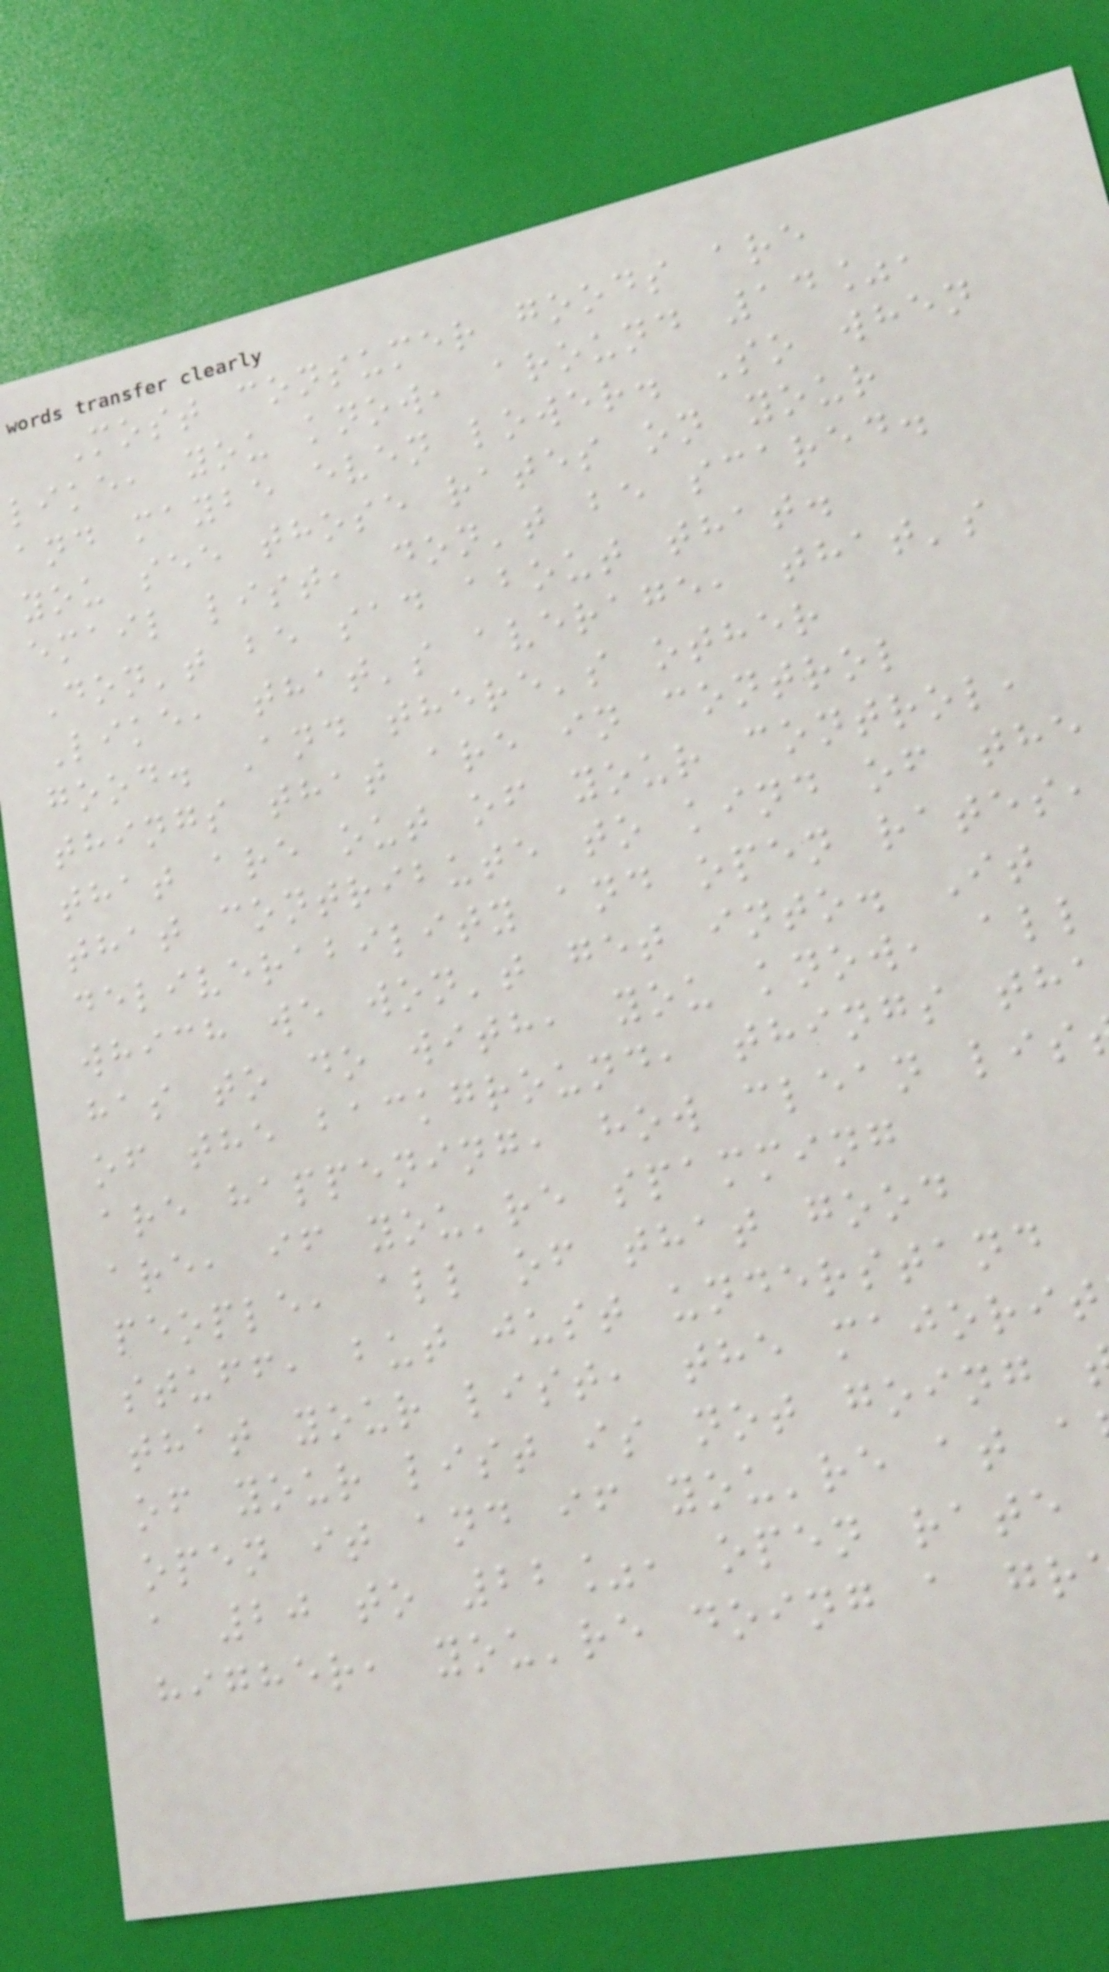Most consumer goods are
like, you know, around 14%,
and maybe even lower. So when
you see those rates on your
email list, don't be scared.
Don't be sad about that.
Like, that's average, that's
good. And there's other
things that are in control
that are out of your control,
that contribute to kind of the
deliverability and open rates,
which we won't get into. It
has to do with, you know, all
of the background, things tha
are happening, how clean lis
are, if you're spamming
people, all of that good
stuff, but just understand
that your list, the majorit
of your list is not going
open it and if you're at a
a 20 to 22%, open rate
higher, you're doing a gr
